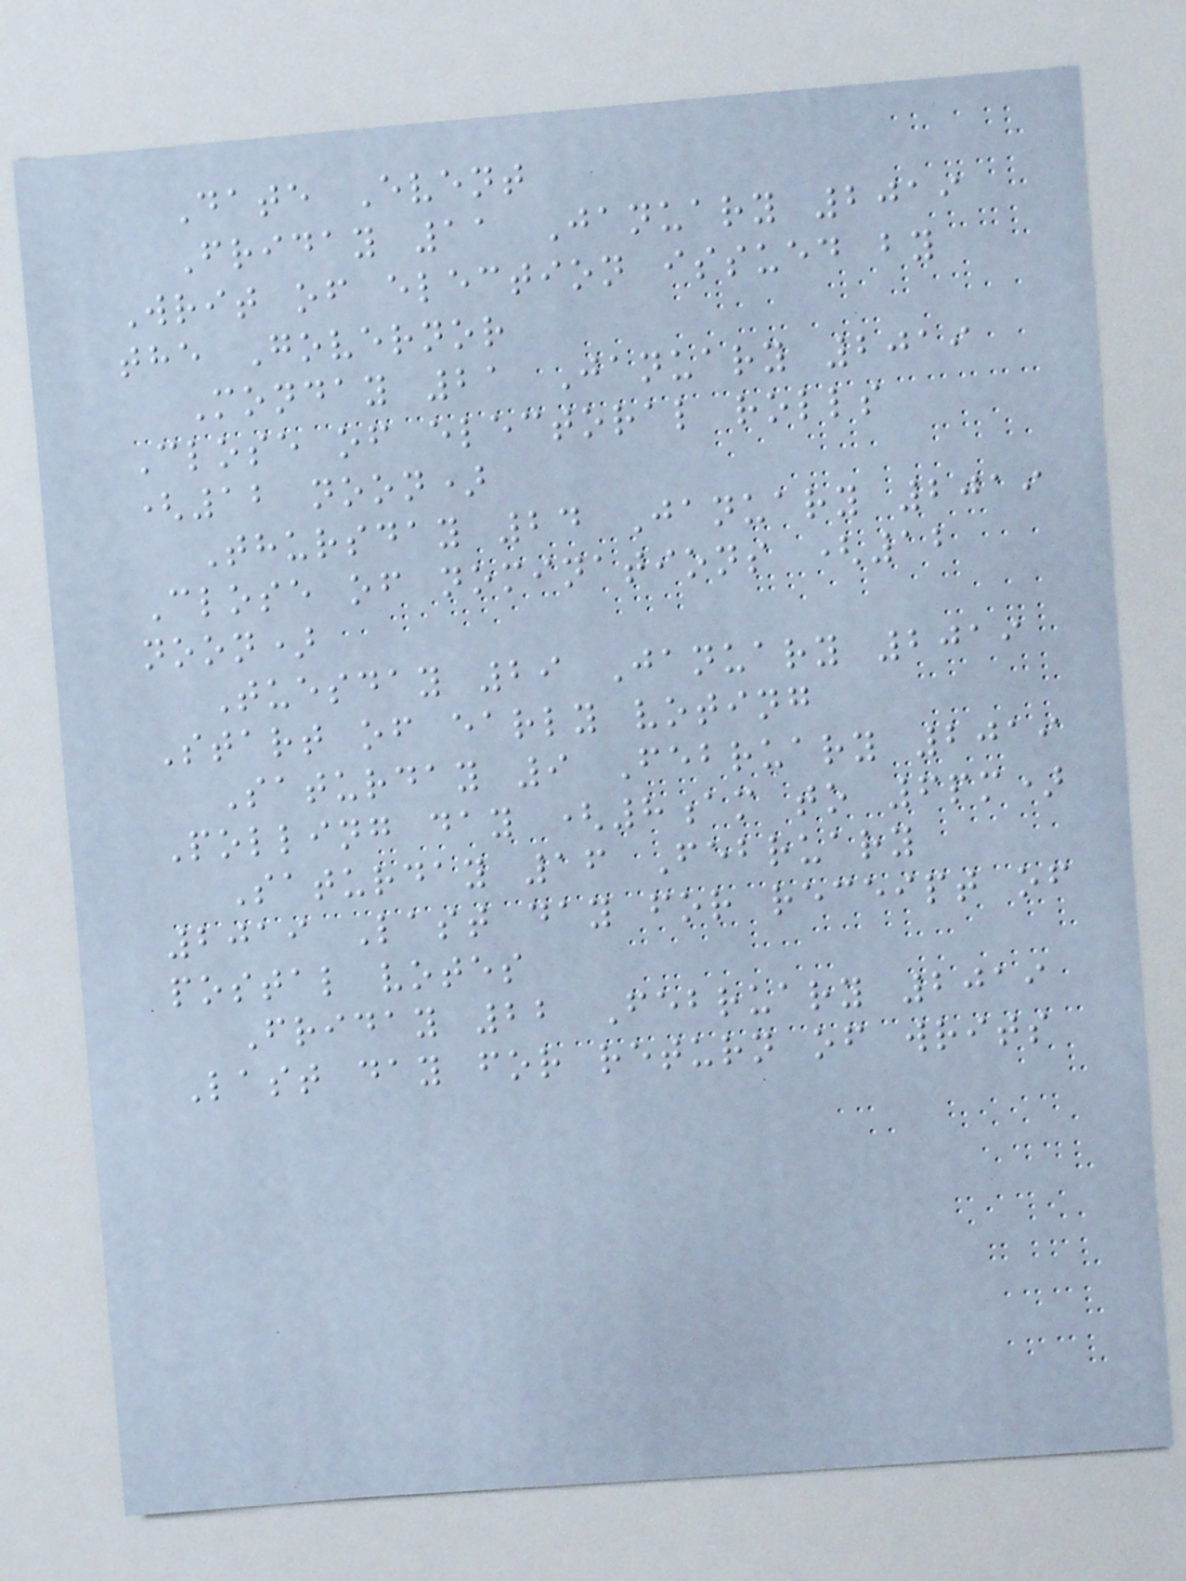Date Event
Friday 11 January 2019
Writ of election issued by
the Governor
Monday 21 January 2019
Close of electoral rolls
(12 noon)
Thursday 24 January 2019
Close of nominations (12
noon)
Tuesday 29 January 2019
Start of early voting
Saturday 9 February 2019
Polling day (8am to 6pm)
Saturday 16 February
2019 Last day for receipt of
postal votes
Friday 22 February 2019
Last day for return of writs
